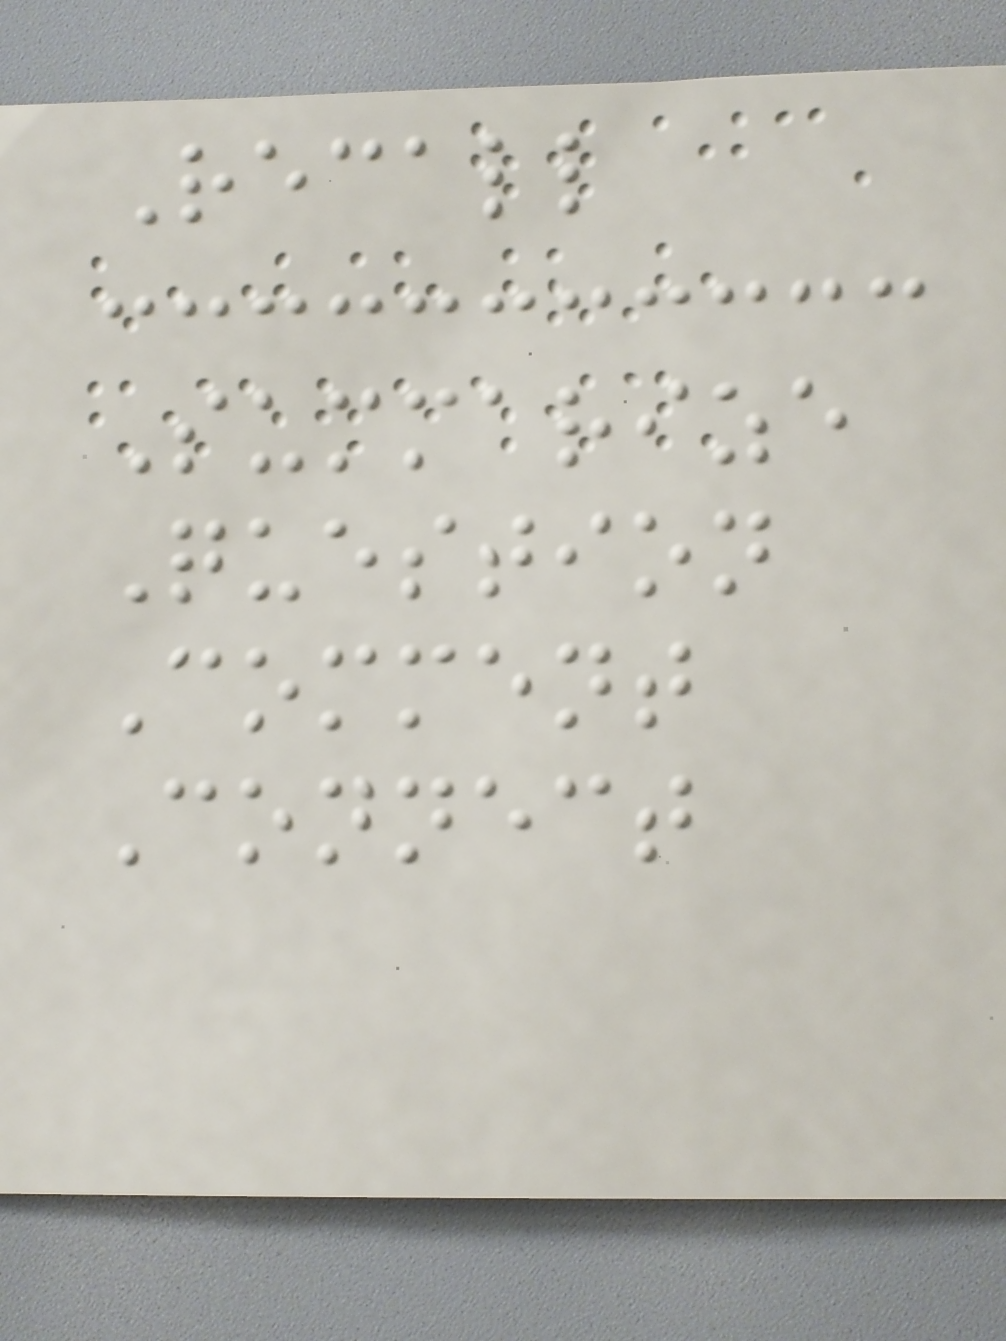Recall
Summarize
Question
Comment
Connect
